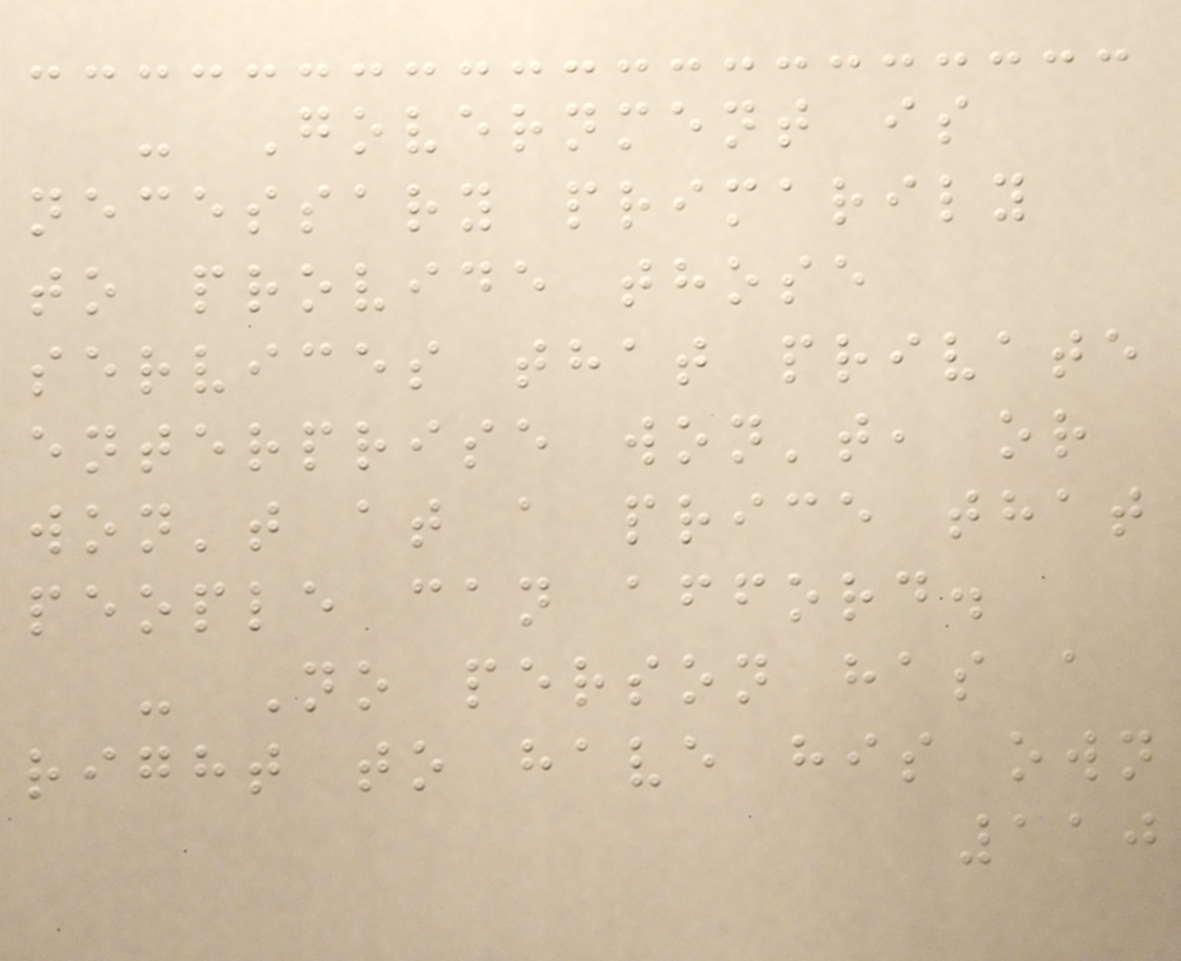- Government is
necessary primarily
to provide those
services that private
enterprise won't, or
won't at a price that
people can afford.
- No person has a
right to have his own
110
